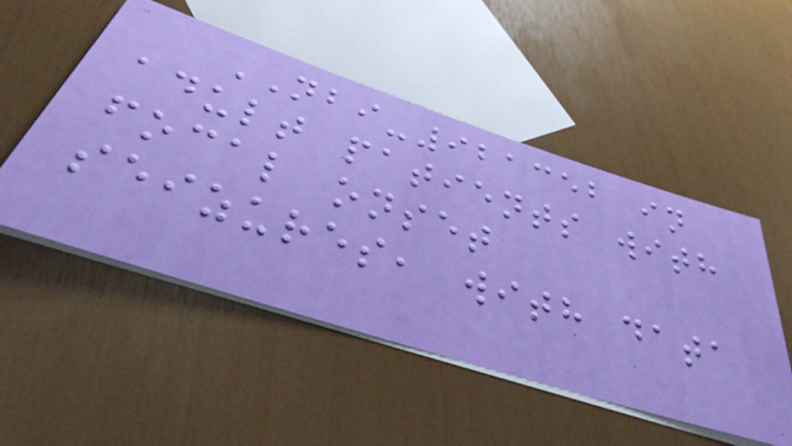NBI-921352 in
adult patients with
focal onset
seizures, with data
